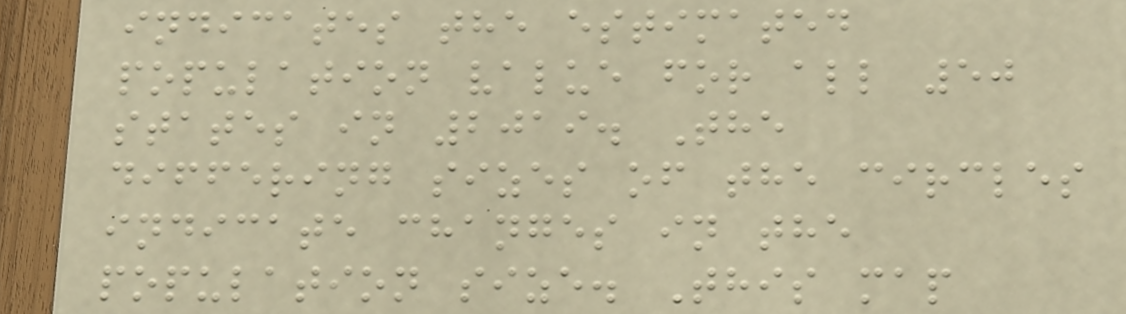indicates the estimated
population value for all 50
states in 2019. The
differing sizes of the circles
indicate changes in the
population size. This map
